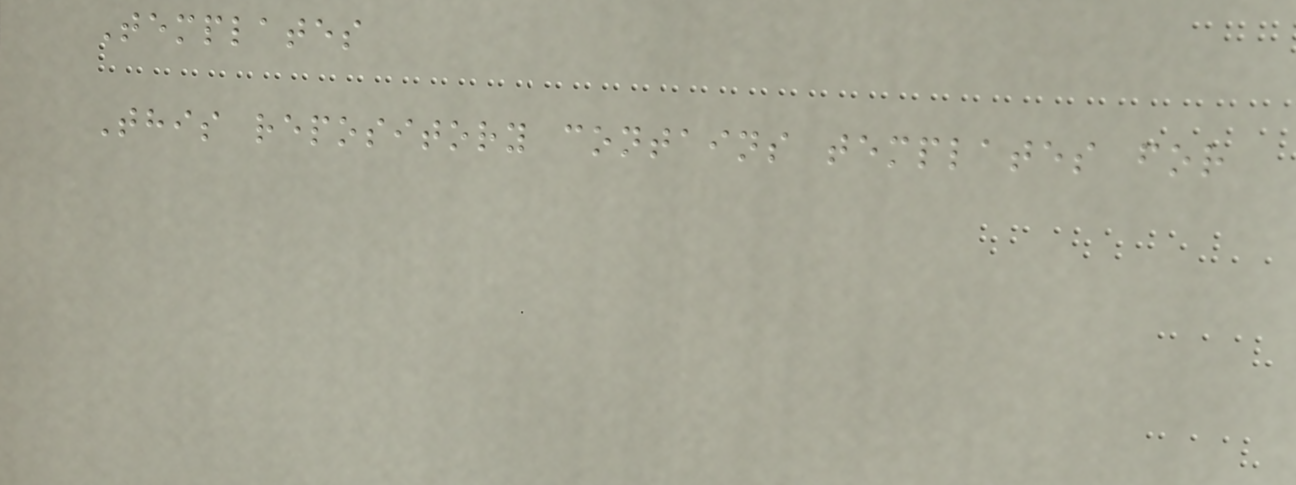Templates
This repository contains templates for
